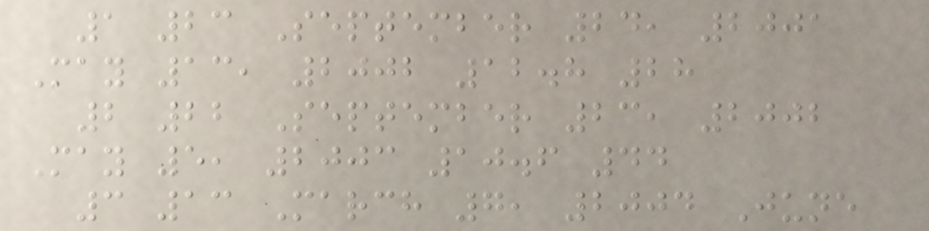1 23 September 24, 2001
May 13, 2002 12.8 28
2 22 September 23, 2002
May 5, 2003 10.6 44
3 13 March 7, 2004 June
